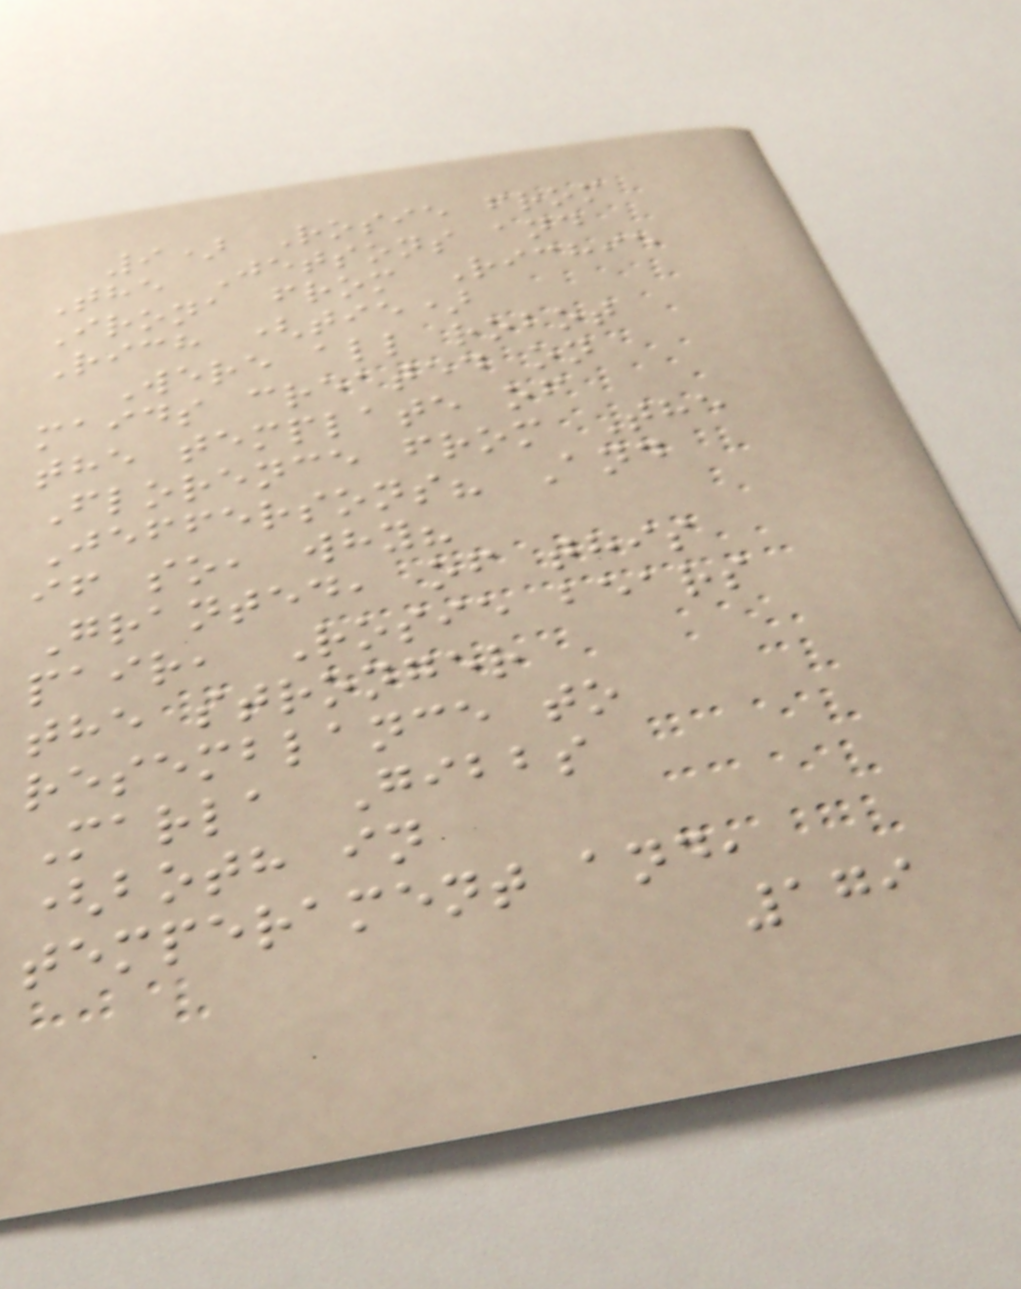9) Rosie from
The Jetsons and
Irona from Richie
Rich (tie)
Were all robot
maids created on
the template of
Florence from The
Jeffersons? And
if so, why?
Granted, of this
pair, Rosie bears
the stronger
resemblance to
Marla Gibbs
(both in
temperament and,
179
